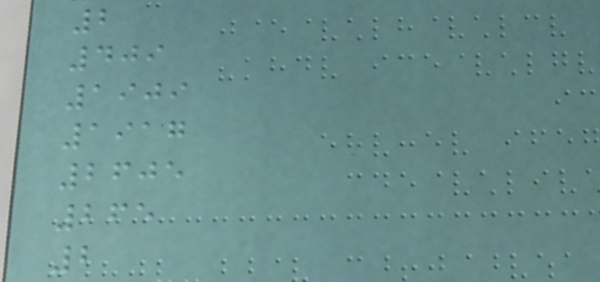2
409
1909
1917
2605
265
2
